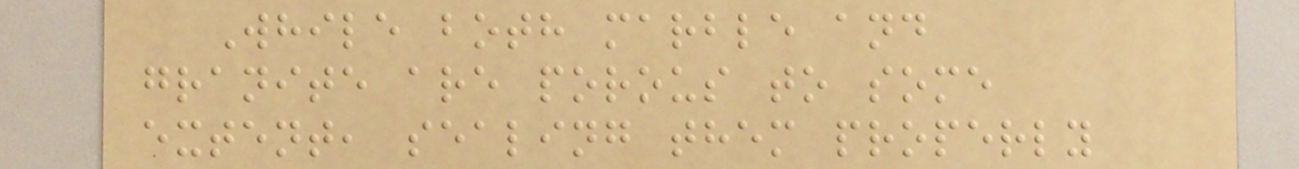While both marble and
granite are porous to some
extent, sealing them properly
